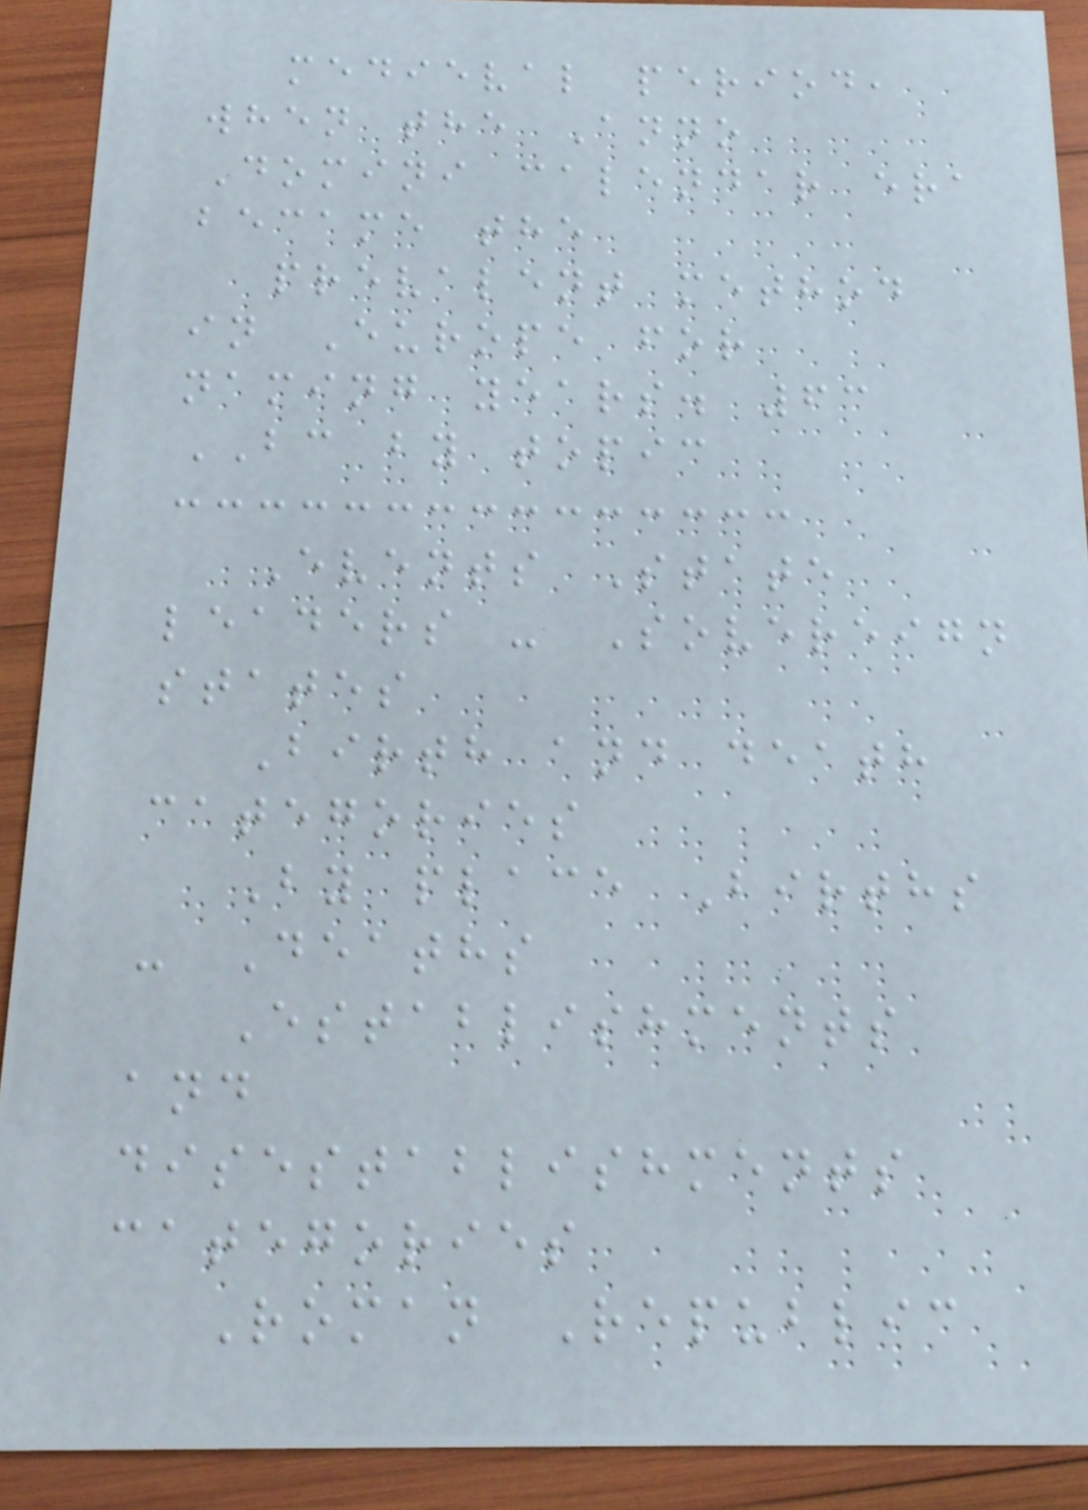medieval period,
when the Anno
Domini calendar era
became the
prevalent method
in Europe for
naming years. 63
BC by topic
Events State
leaders - Sovereign
states
Birth and death
categories
By place Births
- Deaths
Establishments
and
disestablishments
categories
Roman Republic
